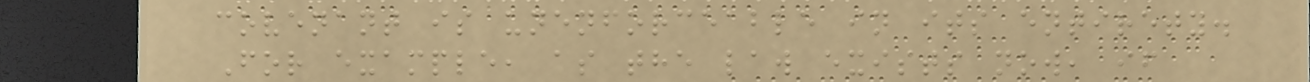covenant is unenforceable in its entirety.
For example, as the law exists now, if
